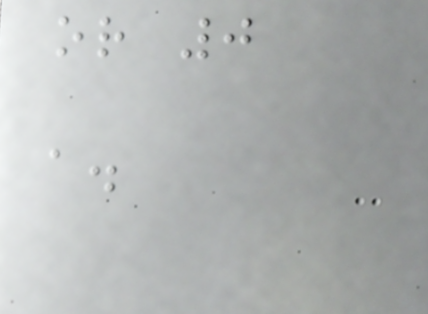or 0
a.
